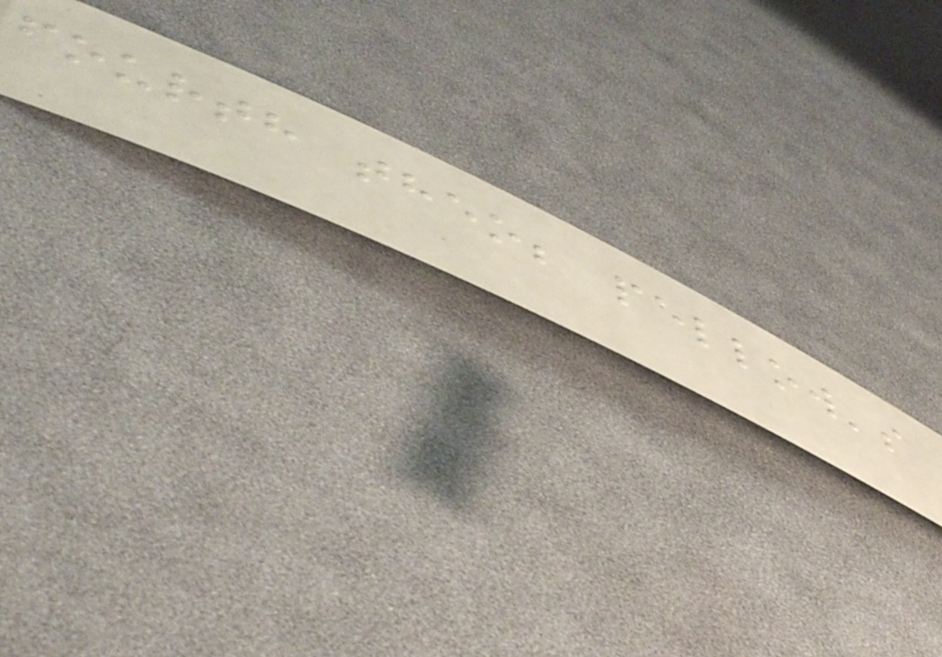fourth theo; pellow's
